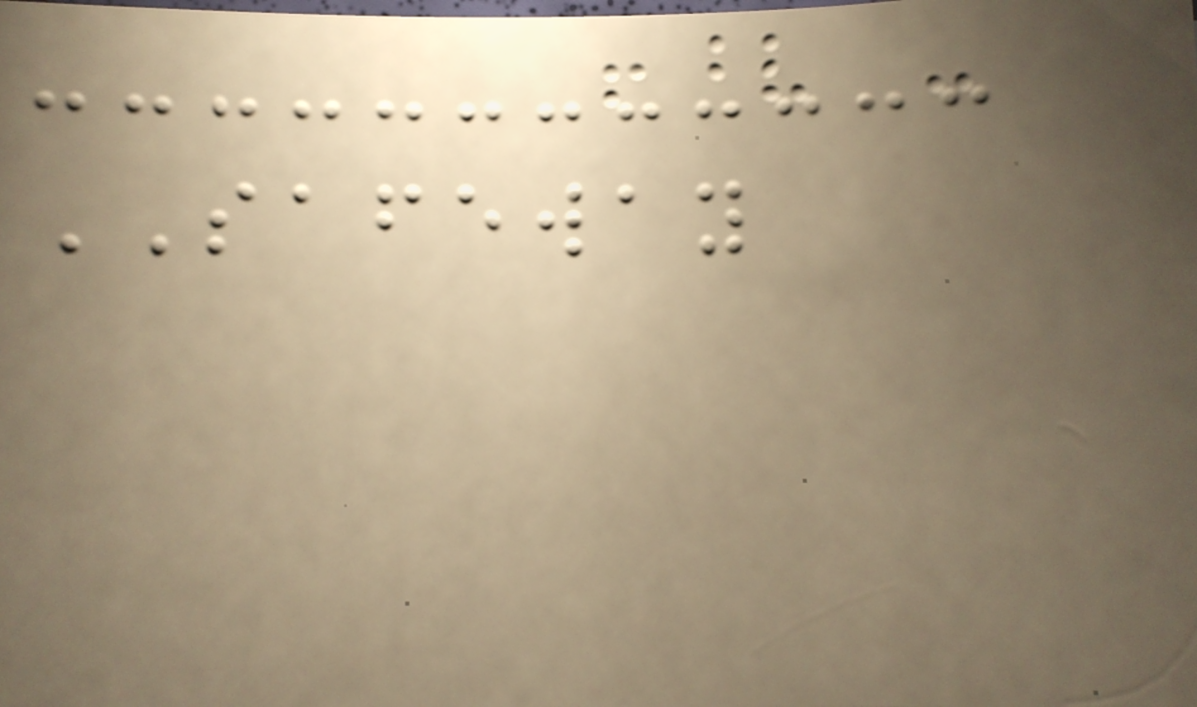SAFEWAY
